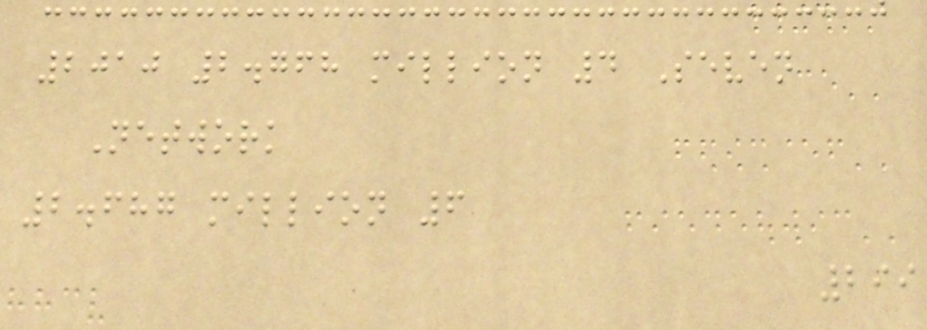2010 2.768 million 4 Seven
Network
2.687 million 6
299
